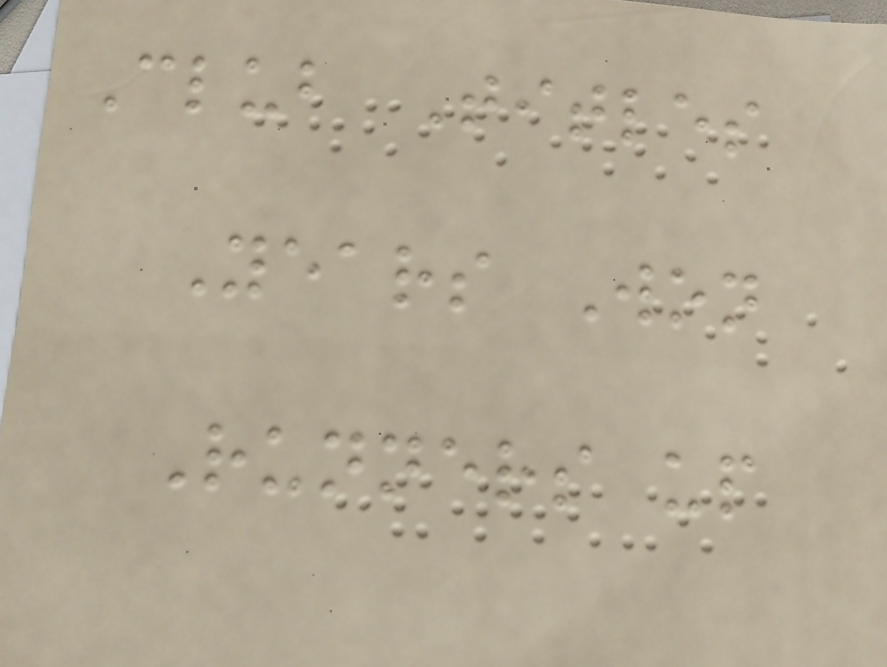Club Titles
Years Won
Runners up
